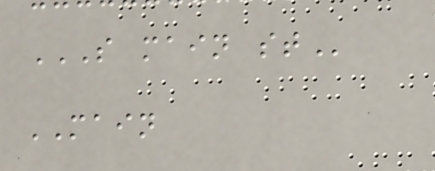S MAIN ST
MAIN
